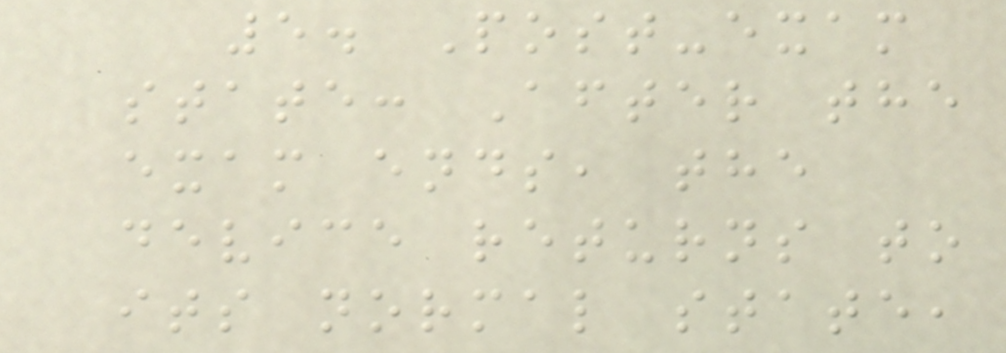5. Post-exam
state: After the
exam ends, the
device returns to
its normal state,
